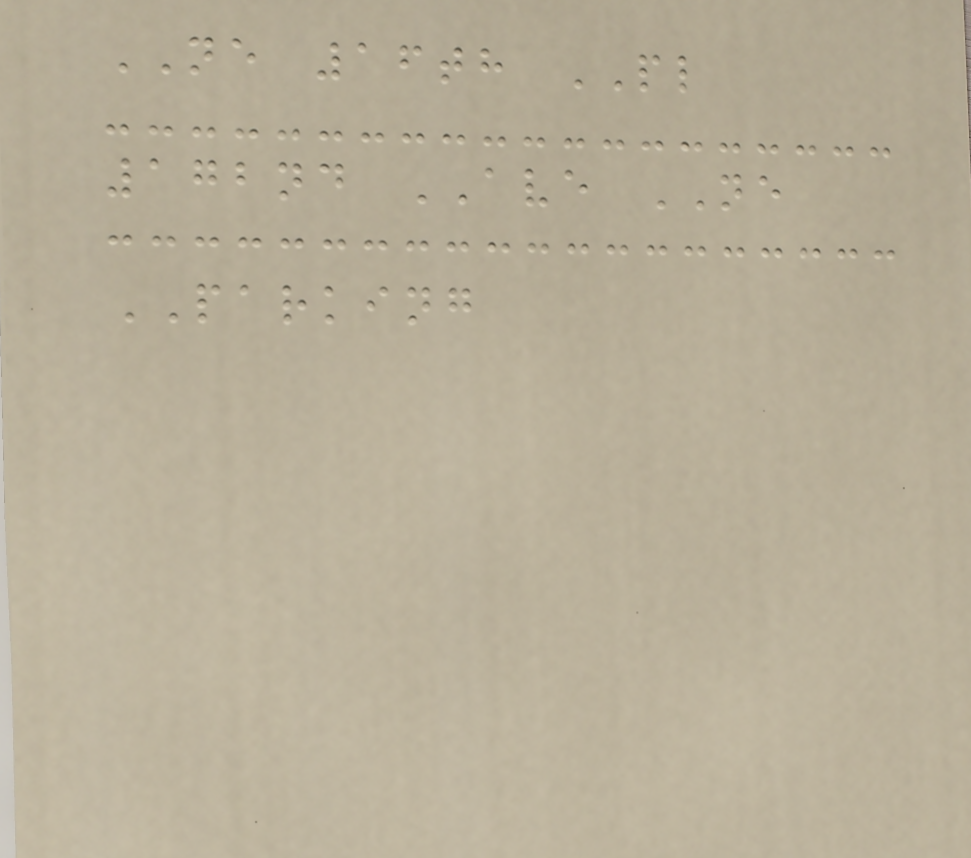NE 16th PL
172nd AVE NE
PARKING
